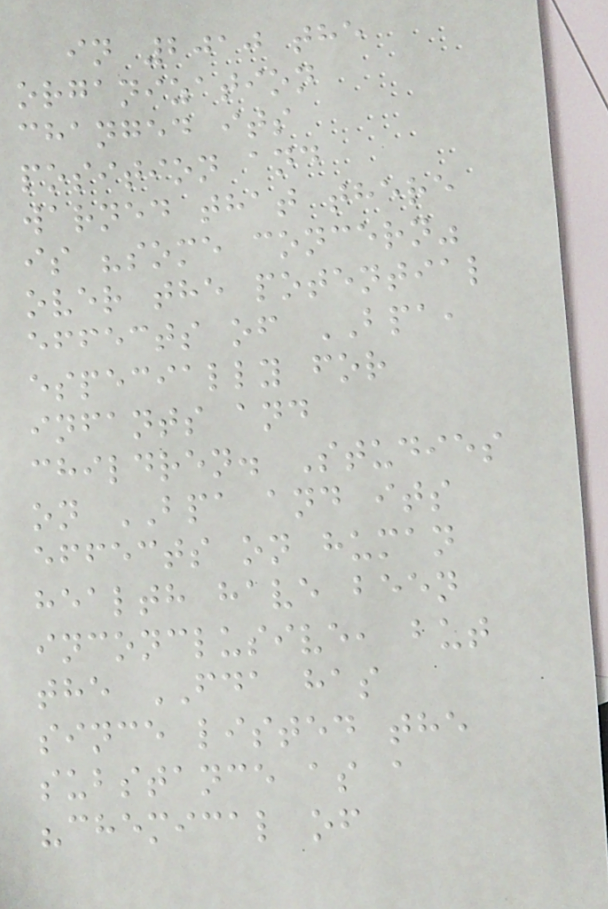in 2010 the
organization
changed its
position and
warned that there
is "some concern"
over the potential
effects of BPA,
especially for
infants and
children. Studies
on BPA and its
effects on human
health have been
inconclusive, but
the FDA has
since listed the
substance as a
"chemical of
